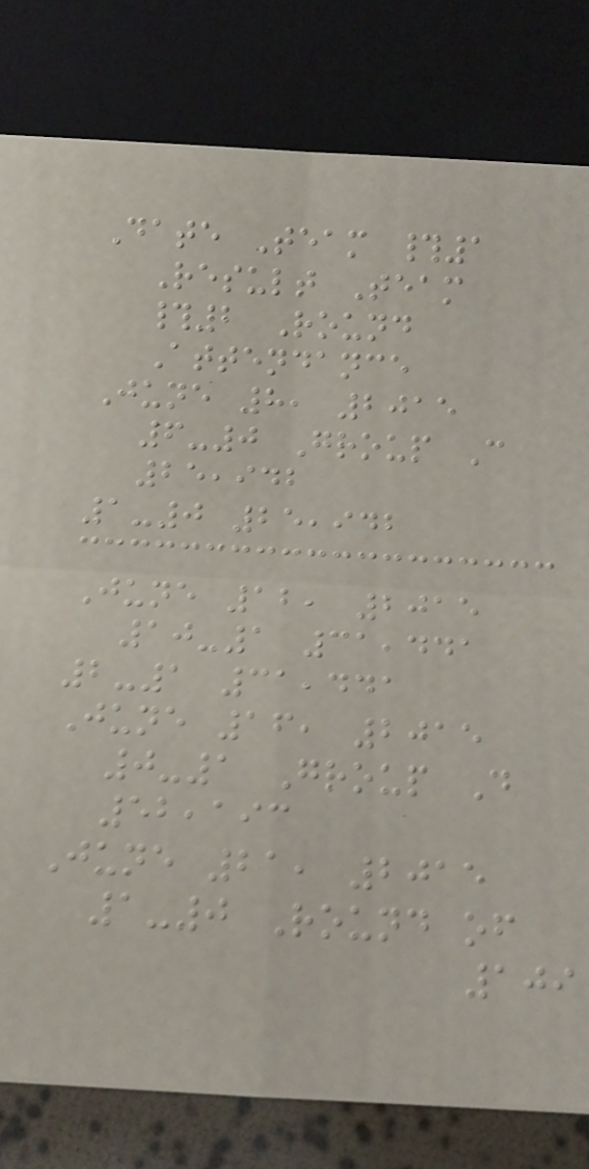Date Team #1
Result Team
#2 Round
Attendance
June 8, 2015
6-0 Group C
25,942
1-0 25,942
June 12, 2015
10-1 31,441
2-1 31,441
June 16, 2015
0-1 Group D
52,193
June 21, 2015
1-0 Round of
109
